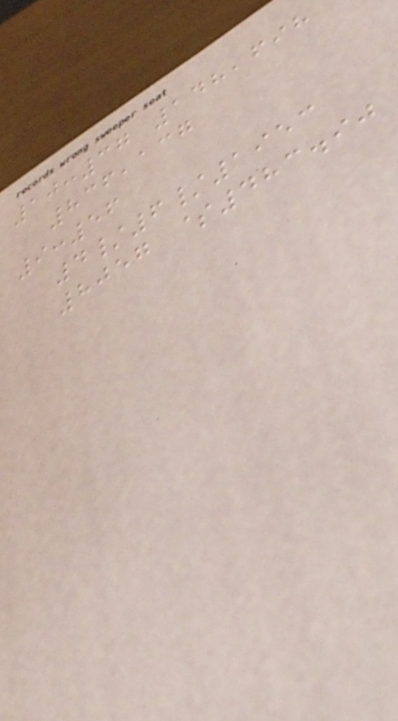10:37 148,698
836,137
9:56
4/6/1953
8057 $483.90
